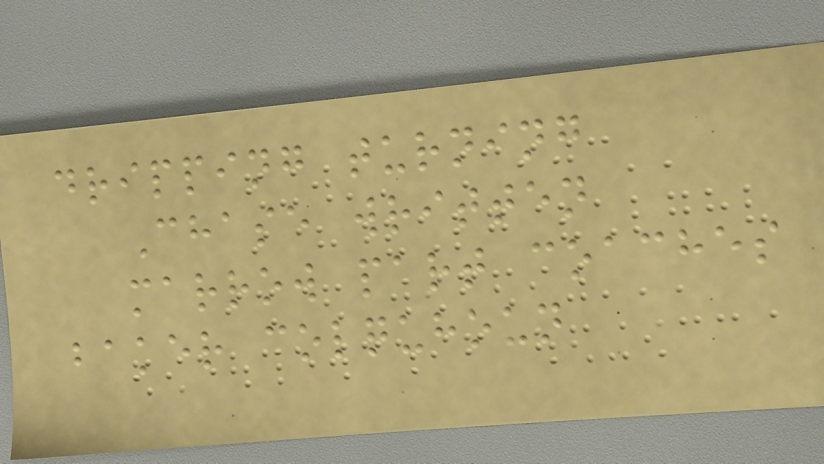dripping turning
Chase written
marrow part coaches
baker colquhoun
